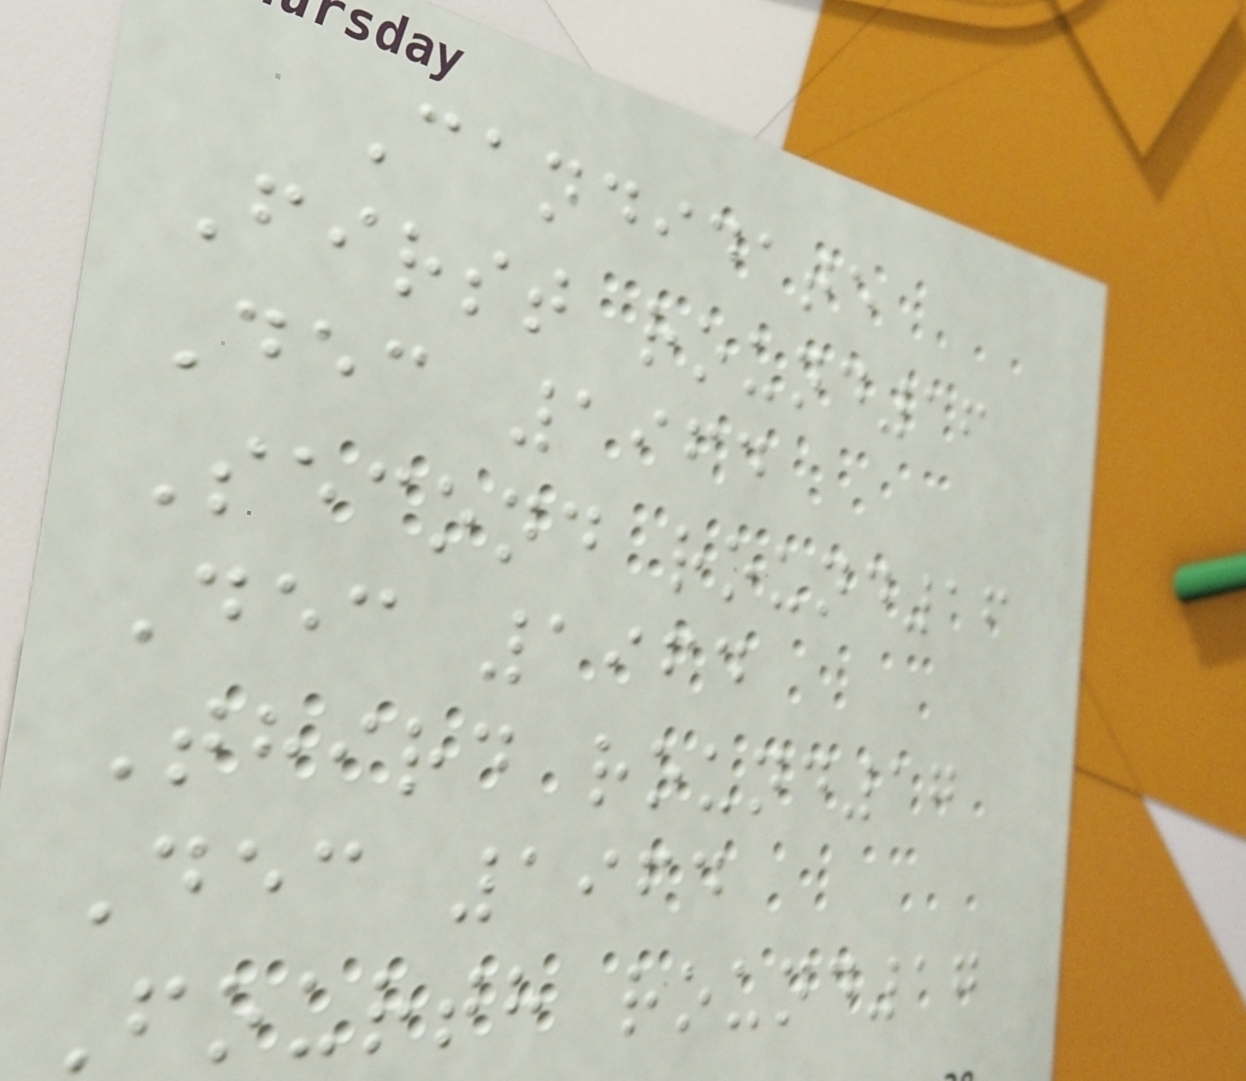Candidate
First round16
Dec 1964
Second round16
Dec 1964
Third round17
Dec 1964
Fourth round17
